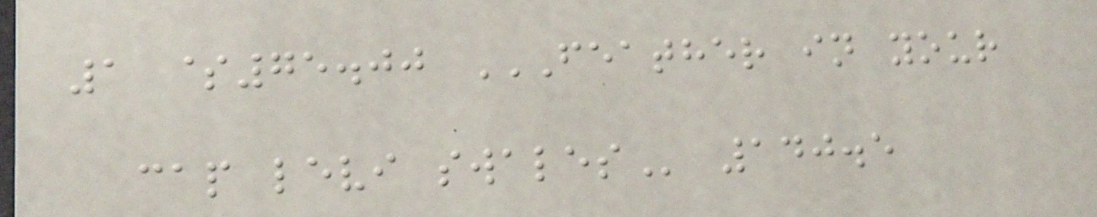1 $75.00 FEATHER IN YOUR
CAP LEVI SWALES 140.5
